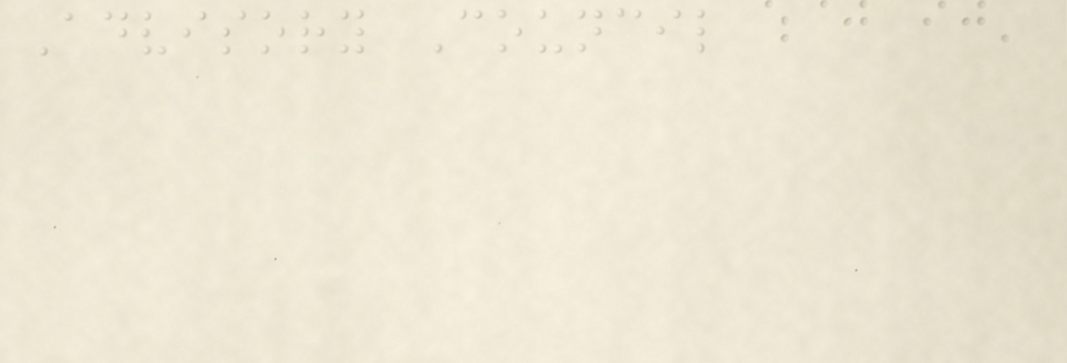Advisory Council
